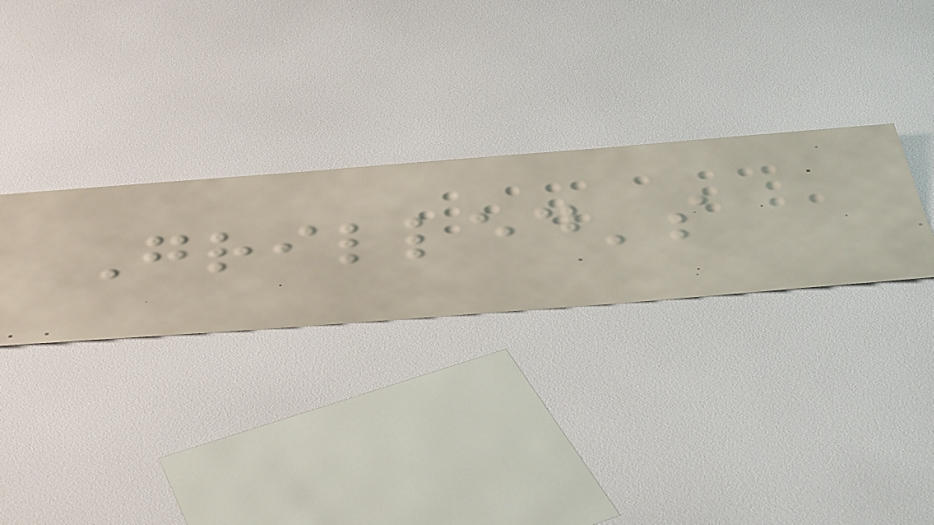Grilled's
